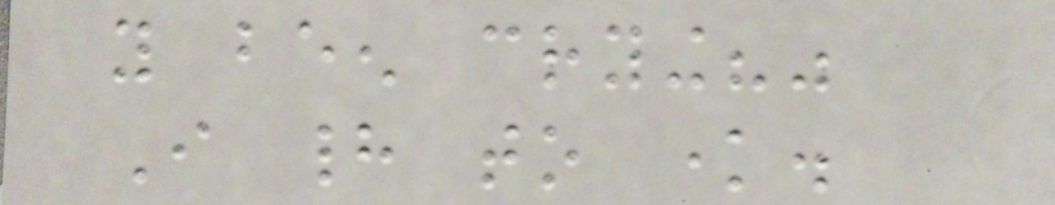you been crying?"
I had to know.
